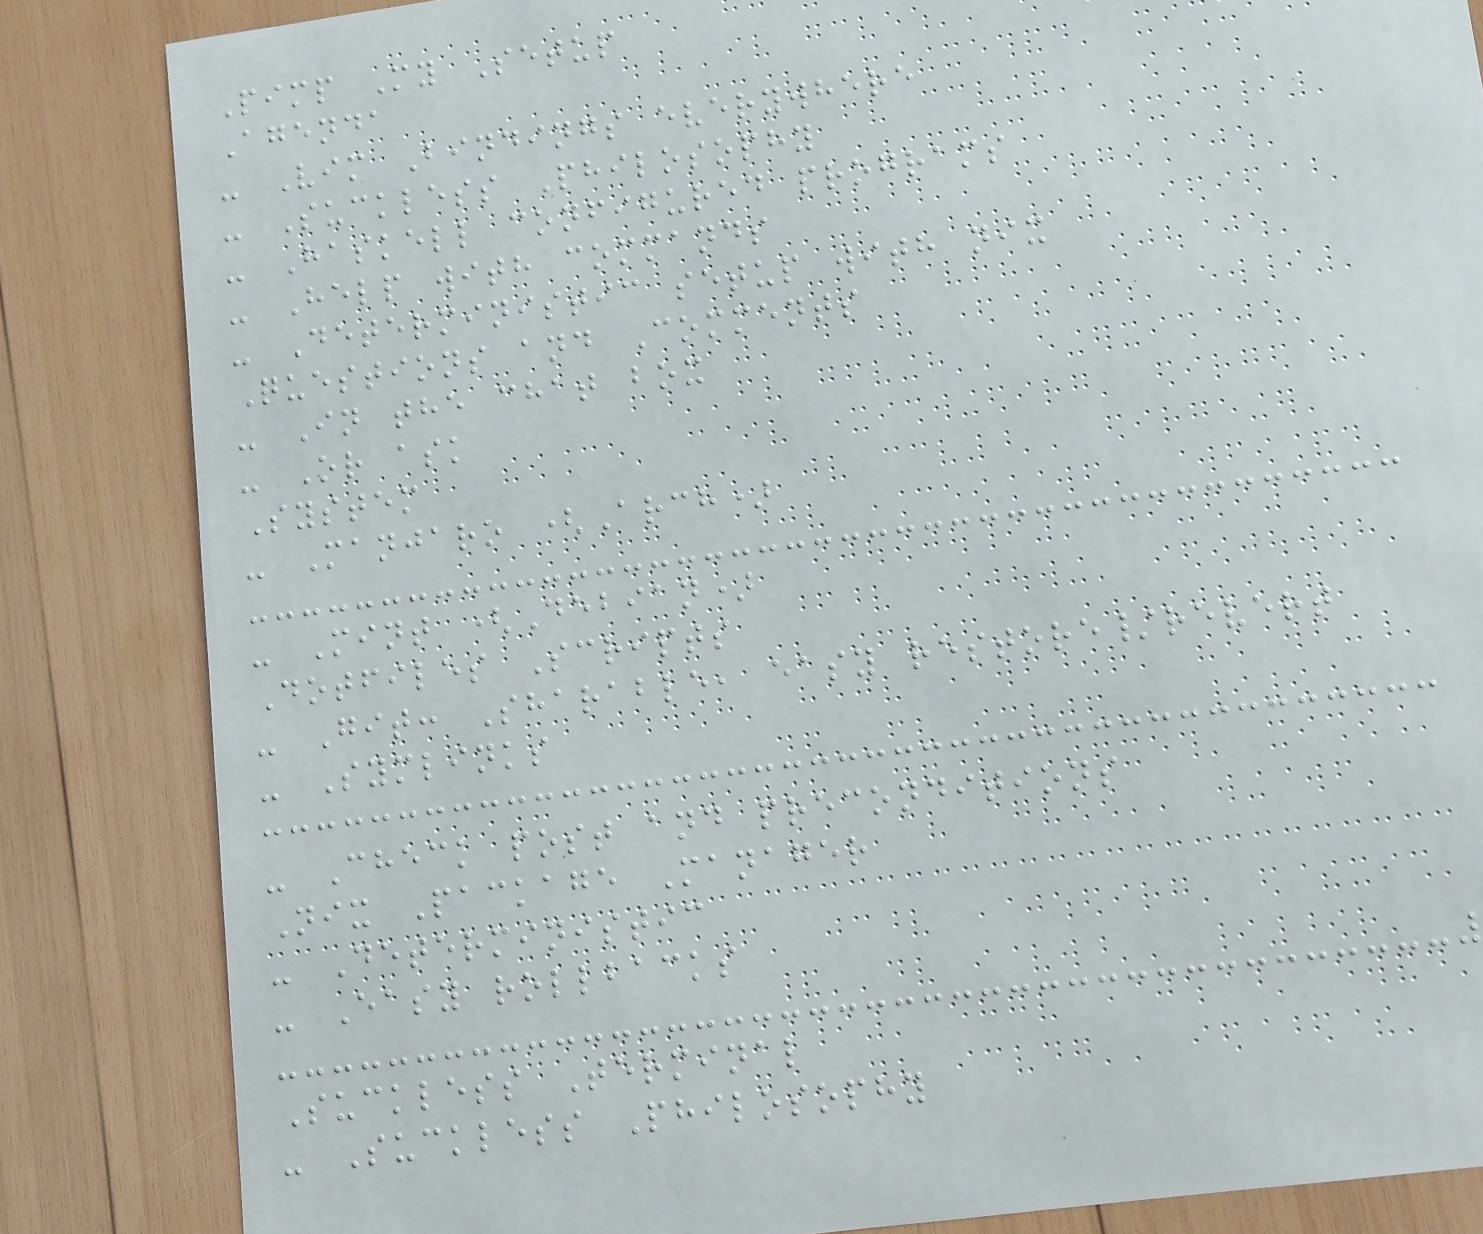Pimp My Setup
Agenda
- Vim Bindings everywhere
- Suckless Philosophy
- Haskell configured programs
- Help with commands
- Deterministic setup with nix
Questions and Comments
- In the chat box
- Or ask
System
- Manjaro (Arch)
- Mint (Debian)
Dotfiles Scripts
- Git: Sharable, easy restore/revert
- Symlinks
- Check post and preconditions
Nix Package Manager
- Deterministic
- Easy rollbacks
Suckless Terminal
- Suckless Philosophy
